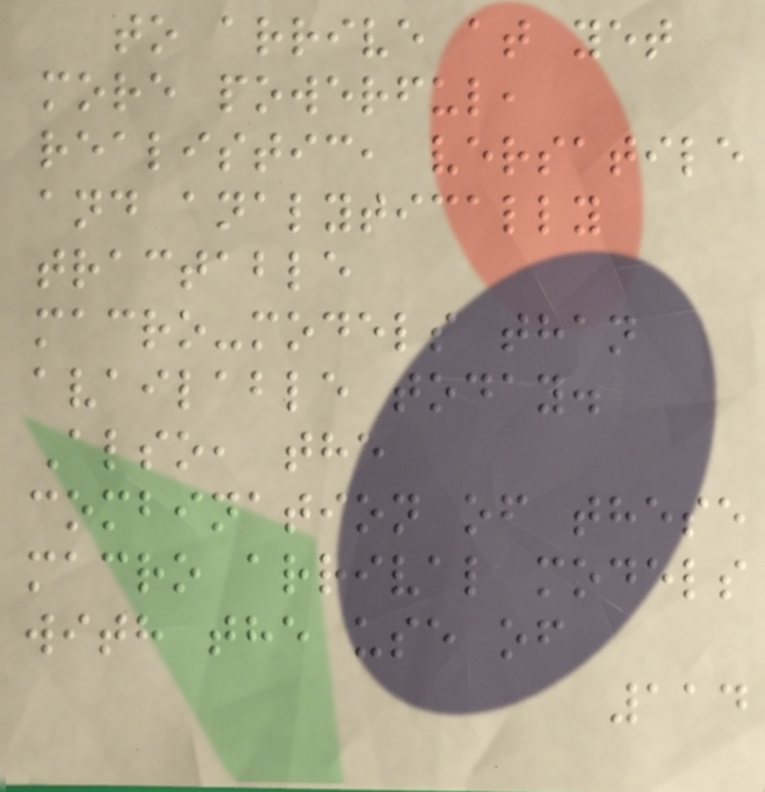to arrive at yet
more powerful,
realistic, versatile
and analytically
tractable
macro-models than
available today.
Also, the
combination of these
macro arrival models
with the use of
114
